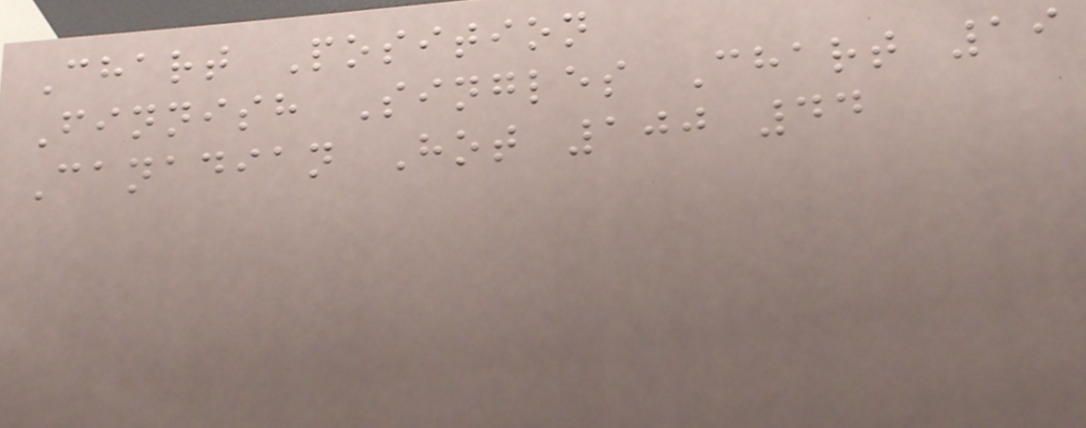Chart Position
Finnish Singles Chart 19
Canadian Hot 100 44
